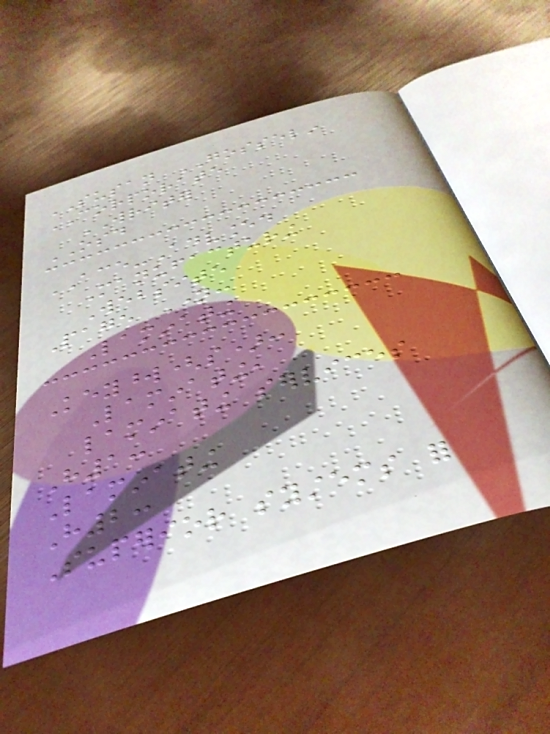SUSAN GOSSELIN
CORPORATE
WRITER
OSD
ACE-Advanced
Manufacturing
Website
Page Name:
Laminating
Keyword(s):
Laminating,
laminating services
H1:
Laminating
H2:
Superior systems for
